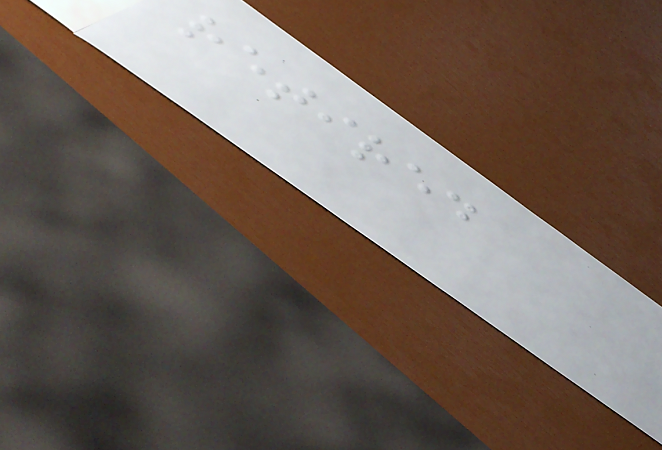retired
